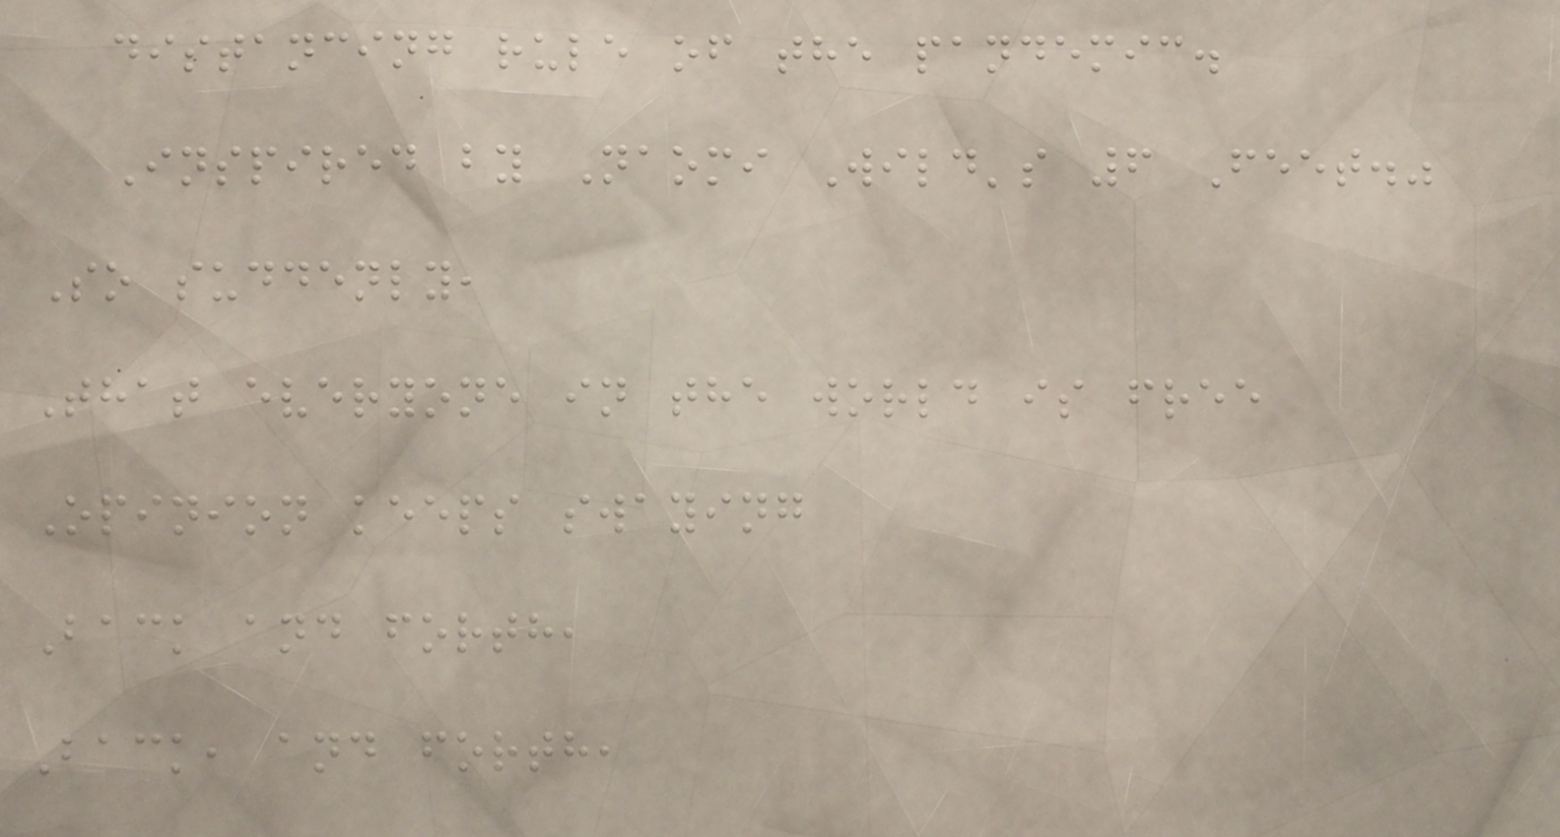distancing rule of the pandemic.
Inspired by Naomi Wild's 6 Feet."
So suddenly,
That everyone in the world is free
Opinion keeps swaying
Back and forth,
Back, and forth,
